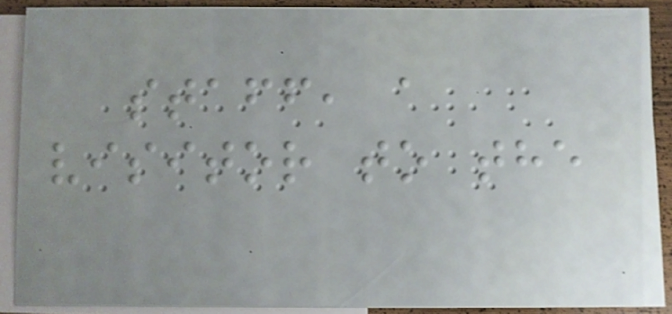staff, a
visitor to the
